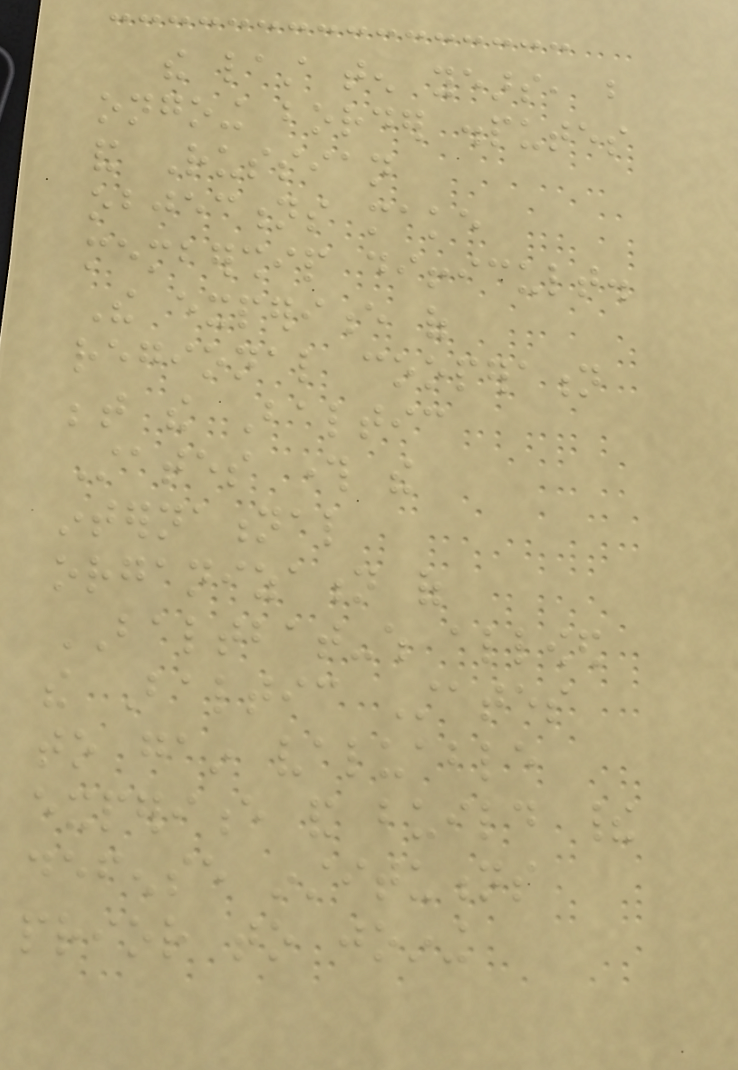the last ten years, but
ongoing border disputes
and Russian
objections make
membership difficult.
The experience of
regional cooperation
between the Baltic
States through the
international
organization of
BALTBAT-which allowed
the Baltic States
to gain valuable
experience and build their
defense institutions
prior to joining
